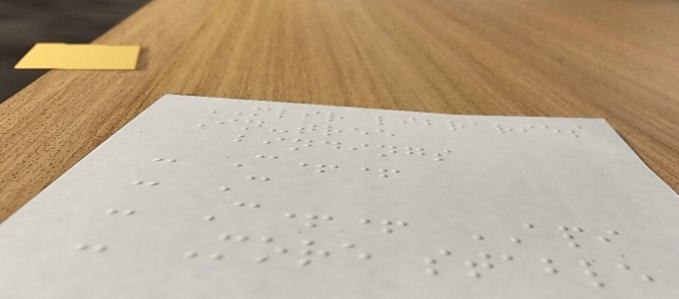MLIR libraries
In-tree
bindings
- C++
- C
- C++ API
- More stable
